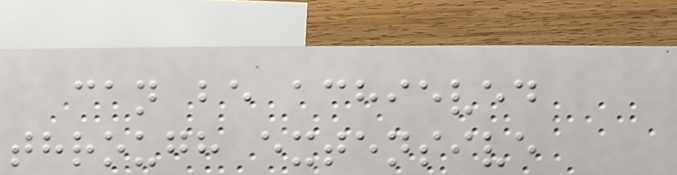can be achieved
through extensive
